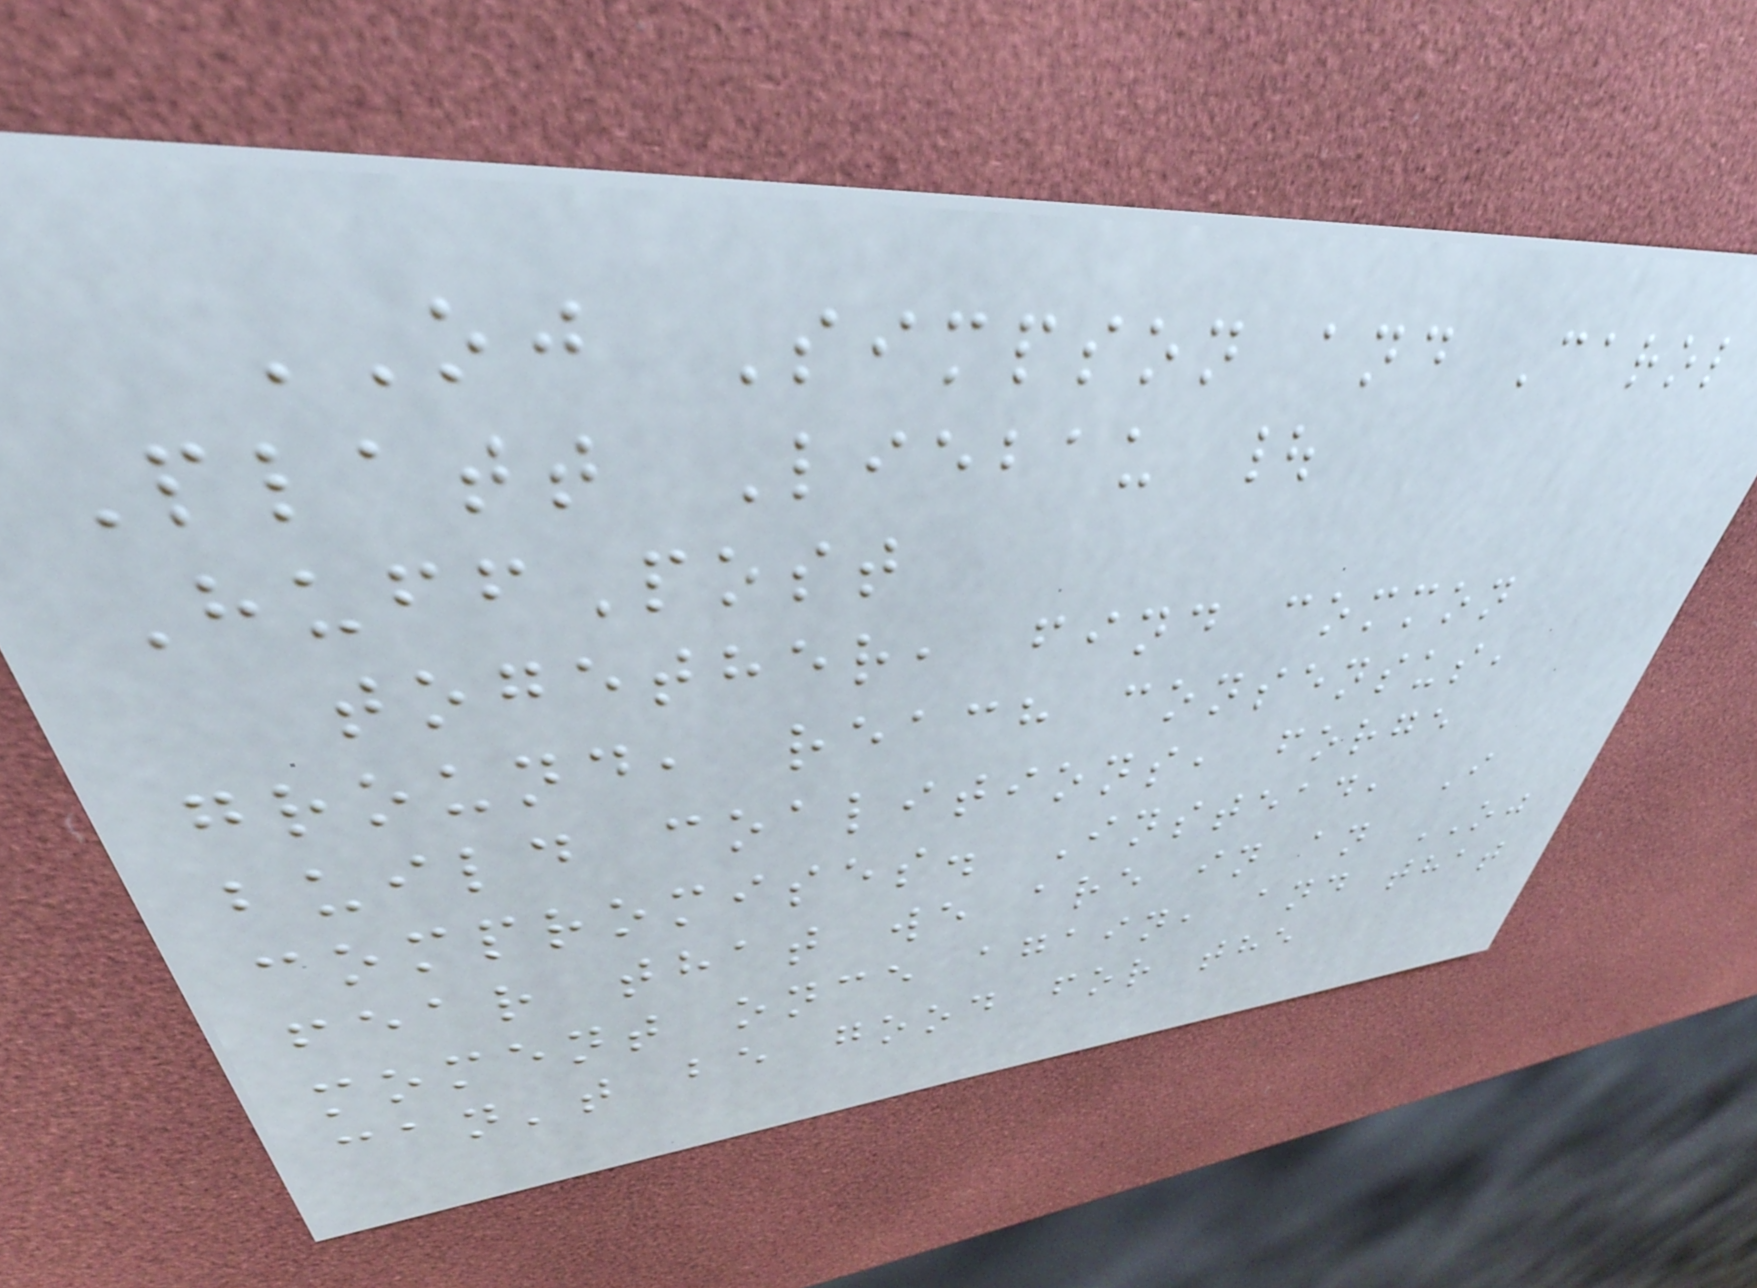OJ Simpson and Carol
Platt Liebau |
HuffPost
together, find common
ground, reach consensus,
build coalitions, forge
compromises. Instead, I
fear that we are in an OJ
moment once again, and that
can't be good for the
